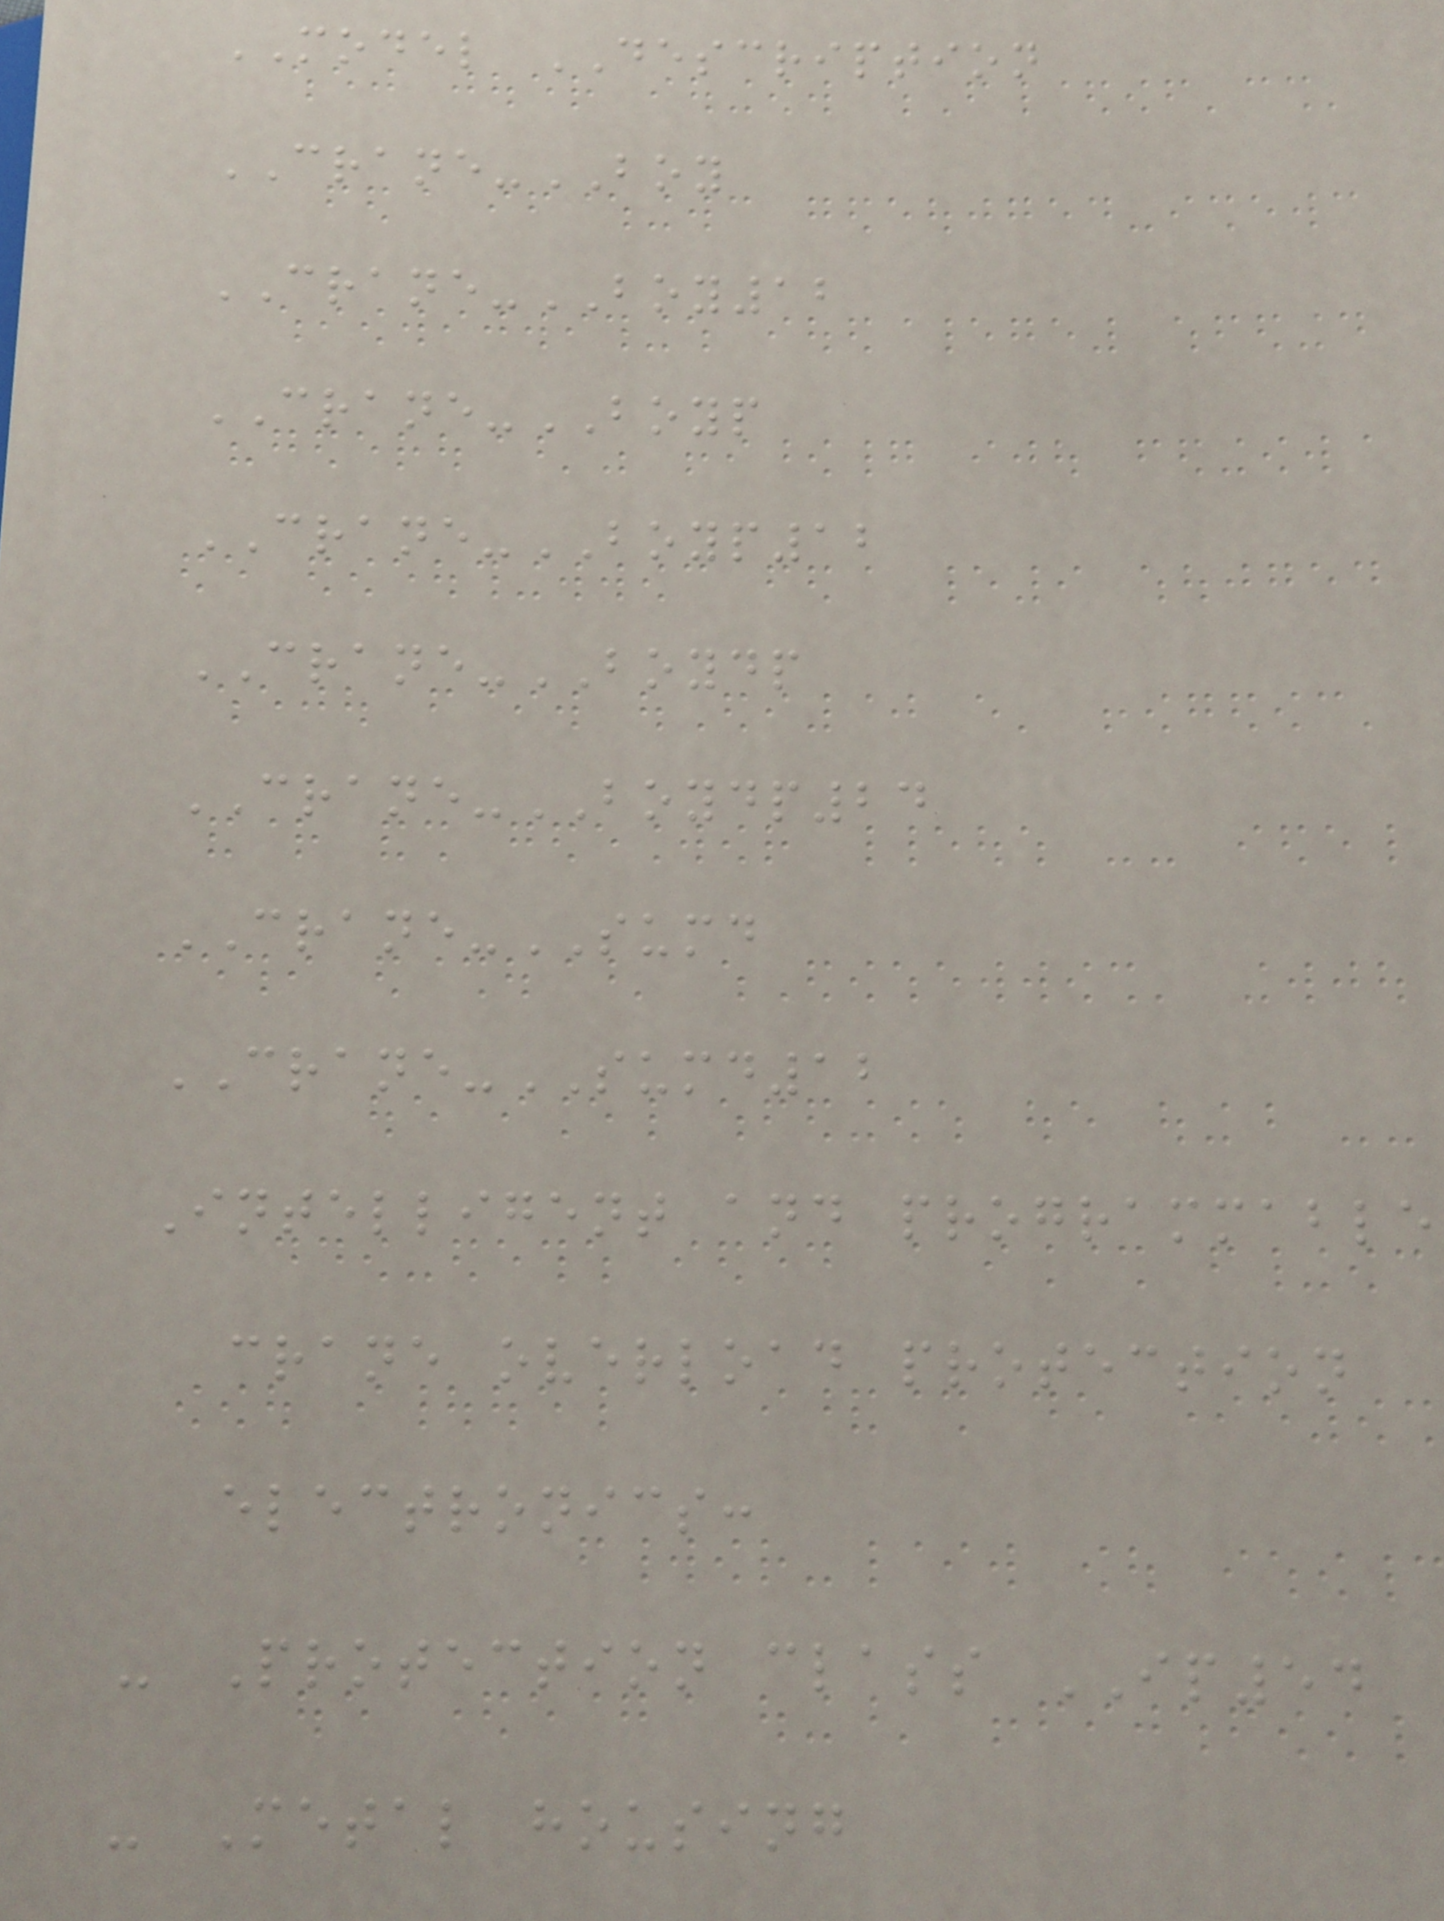MODEL DESCRIPTION
CRANE-BOY
CRANE-BOY12
CRANE-BOYP
CRANE-BOYP12
CRANE-BOYDP
CRANE-BOYDP24
CRANE-SUMD
CRANE-SUMD12
Intelligent and programmable
crane overload protection
electronics:
- Protection class IP54
- Metal housing
